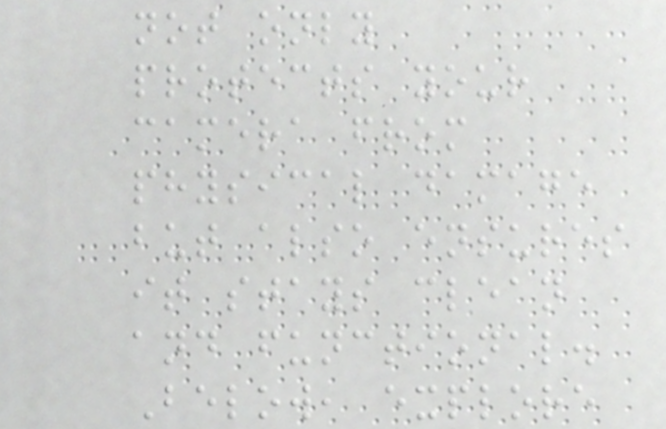not only
protects your
camera from
physical damage
but also ensures
it stays clean
and functional.
Below, explore
